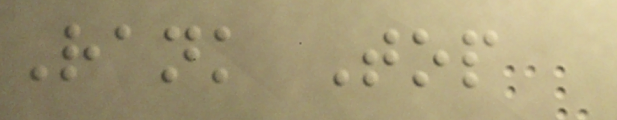Rank Top
